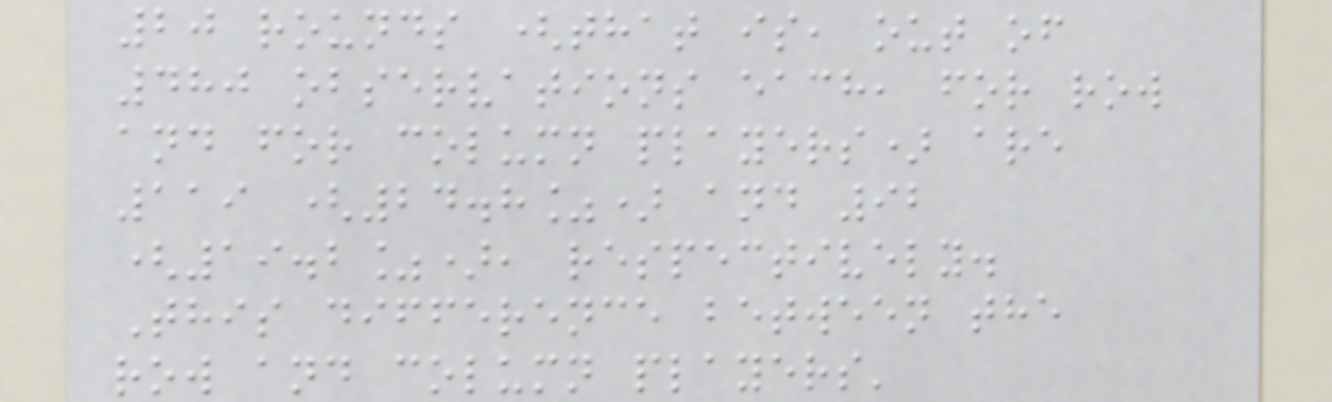20 rounds (that is, out of
480 observations each, for row
and for column players) are
119 (24.8%) and 92
(19.2%), respectively.
This difference between the
row and column players'
